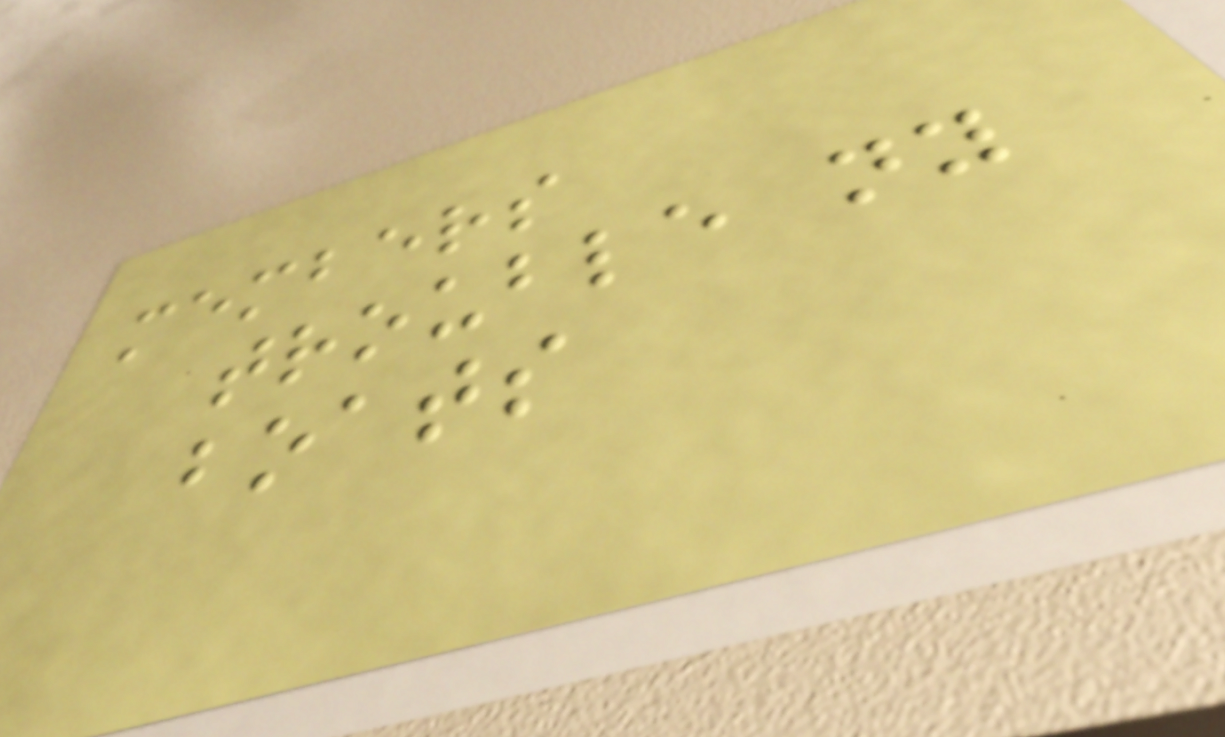members
trouble ny
boats
